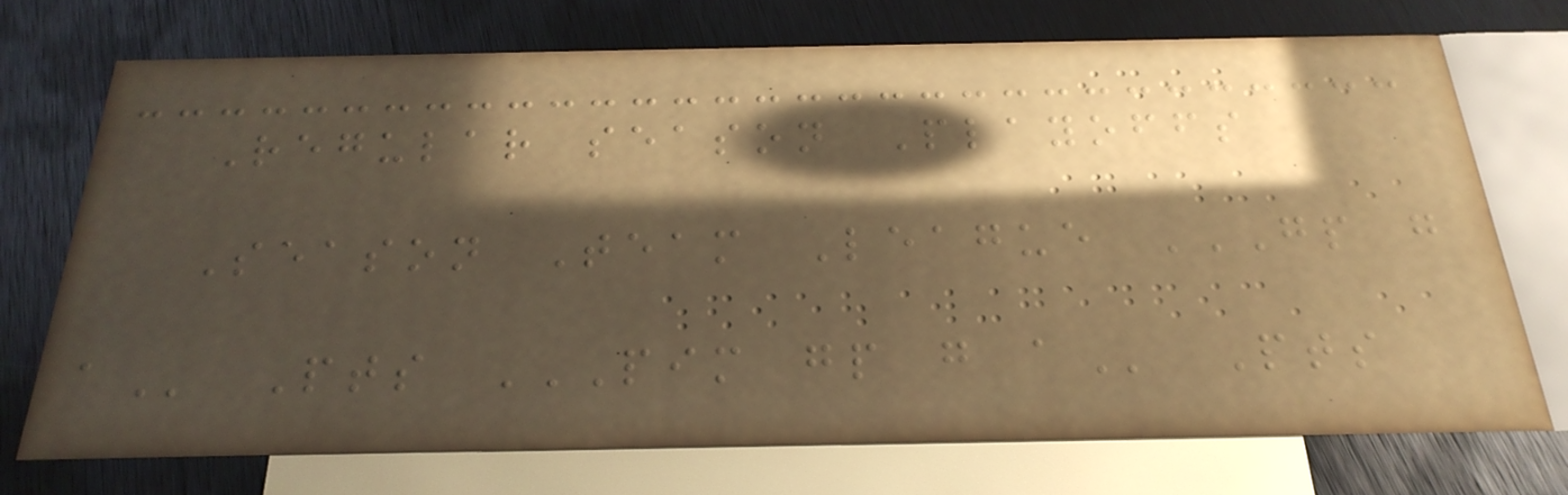Regular season Playoffs
Season Team League GP G
A Pts PIM GP G A Pts
